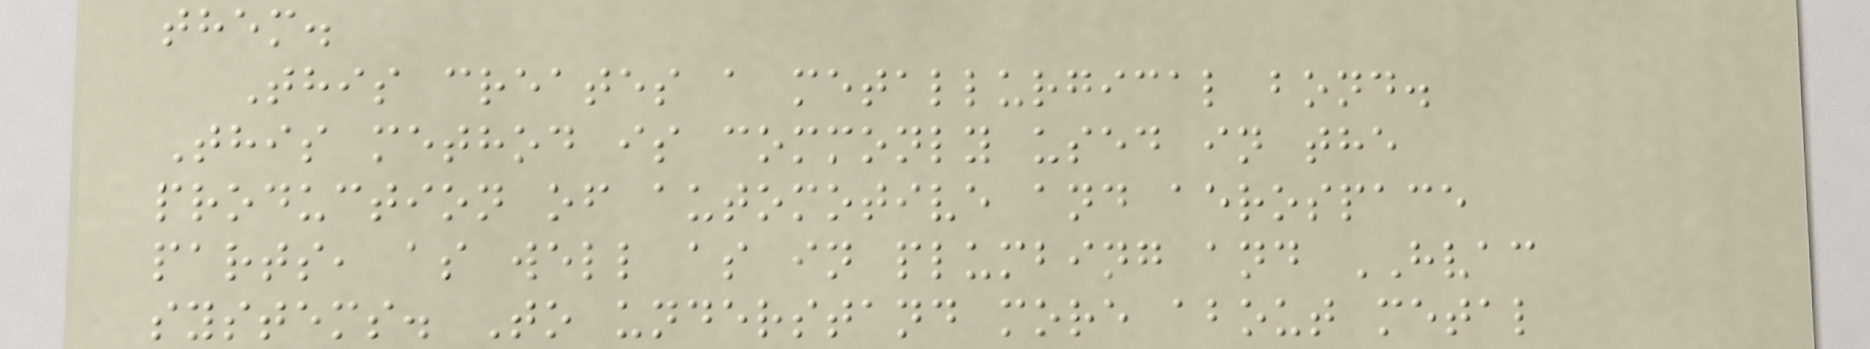them.
This creates a metallurgical bond.
This method is commonly used in the
production of automotive and aerospace
parts, as well as in plumbing and HVAC
systems. To understand more about metal
